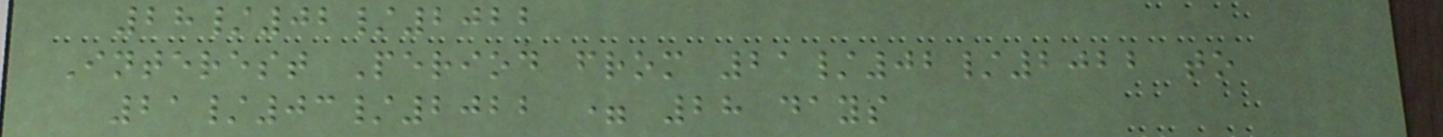28/02/2022
Interest Period from 21/02/2022 to
21/03/2022 = 28 days
